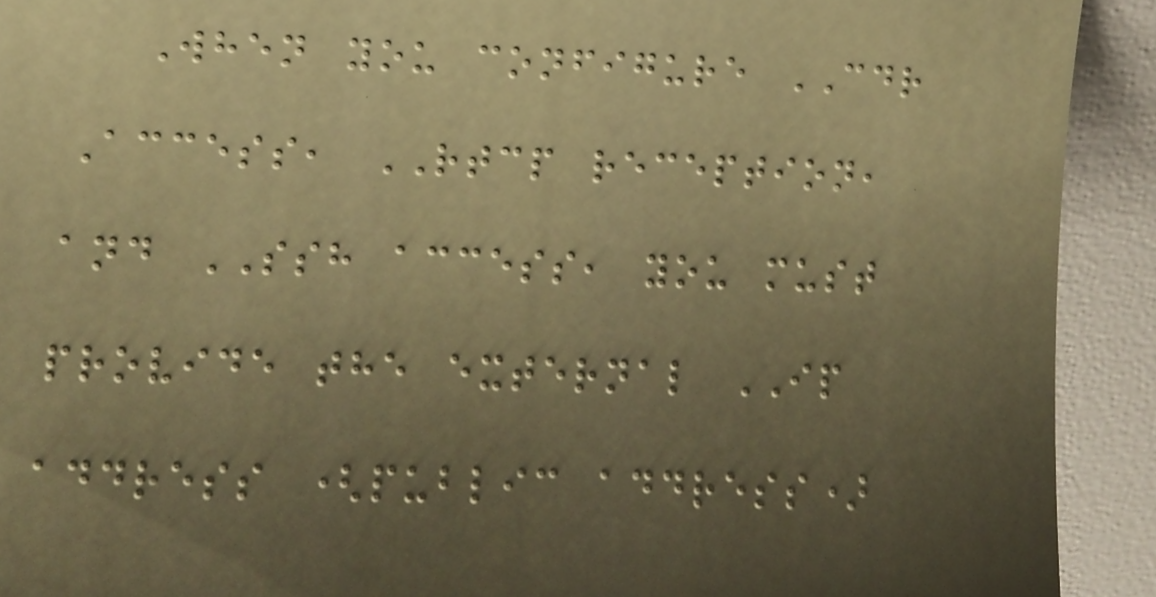When you configure CDR
Access, RTCP reception,
and SSH access, you must
provide the external IP
address (public address)
